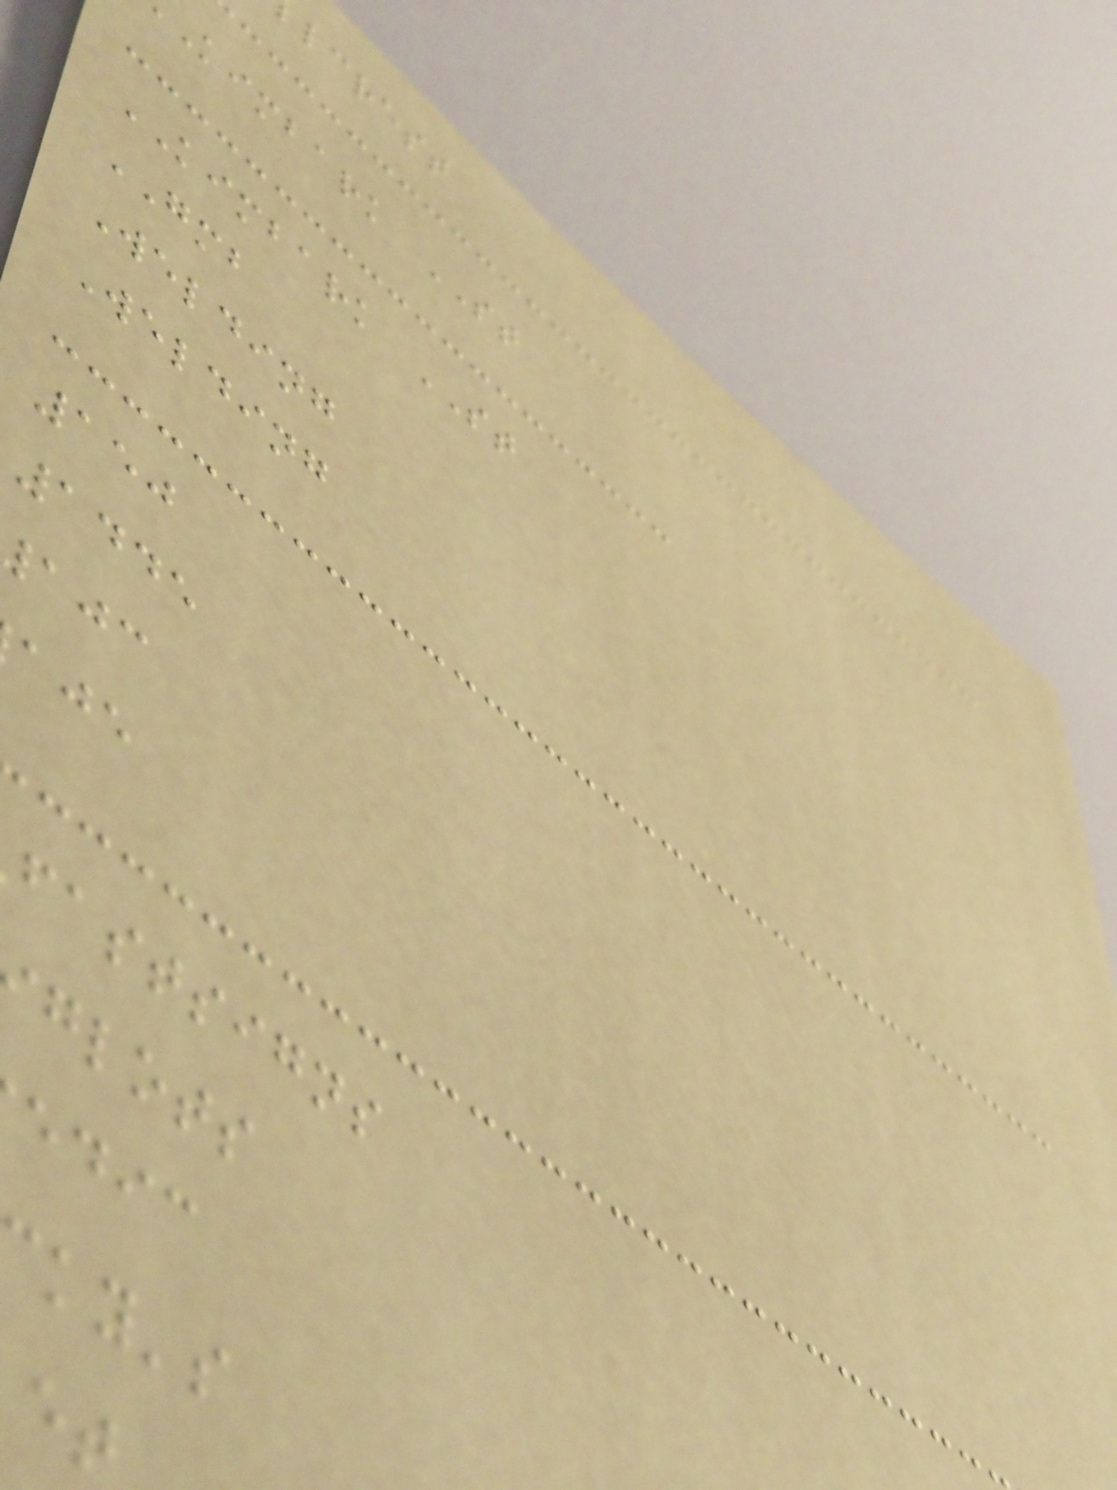lcrest
kimbark ST
KIMBARK ST
GMB
Welding
Welding
150
1445
fastsigns
glots
edic
ky's
